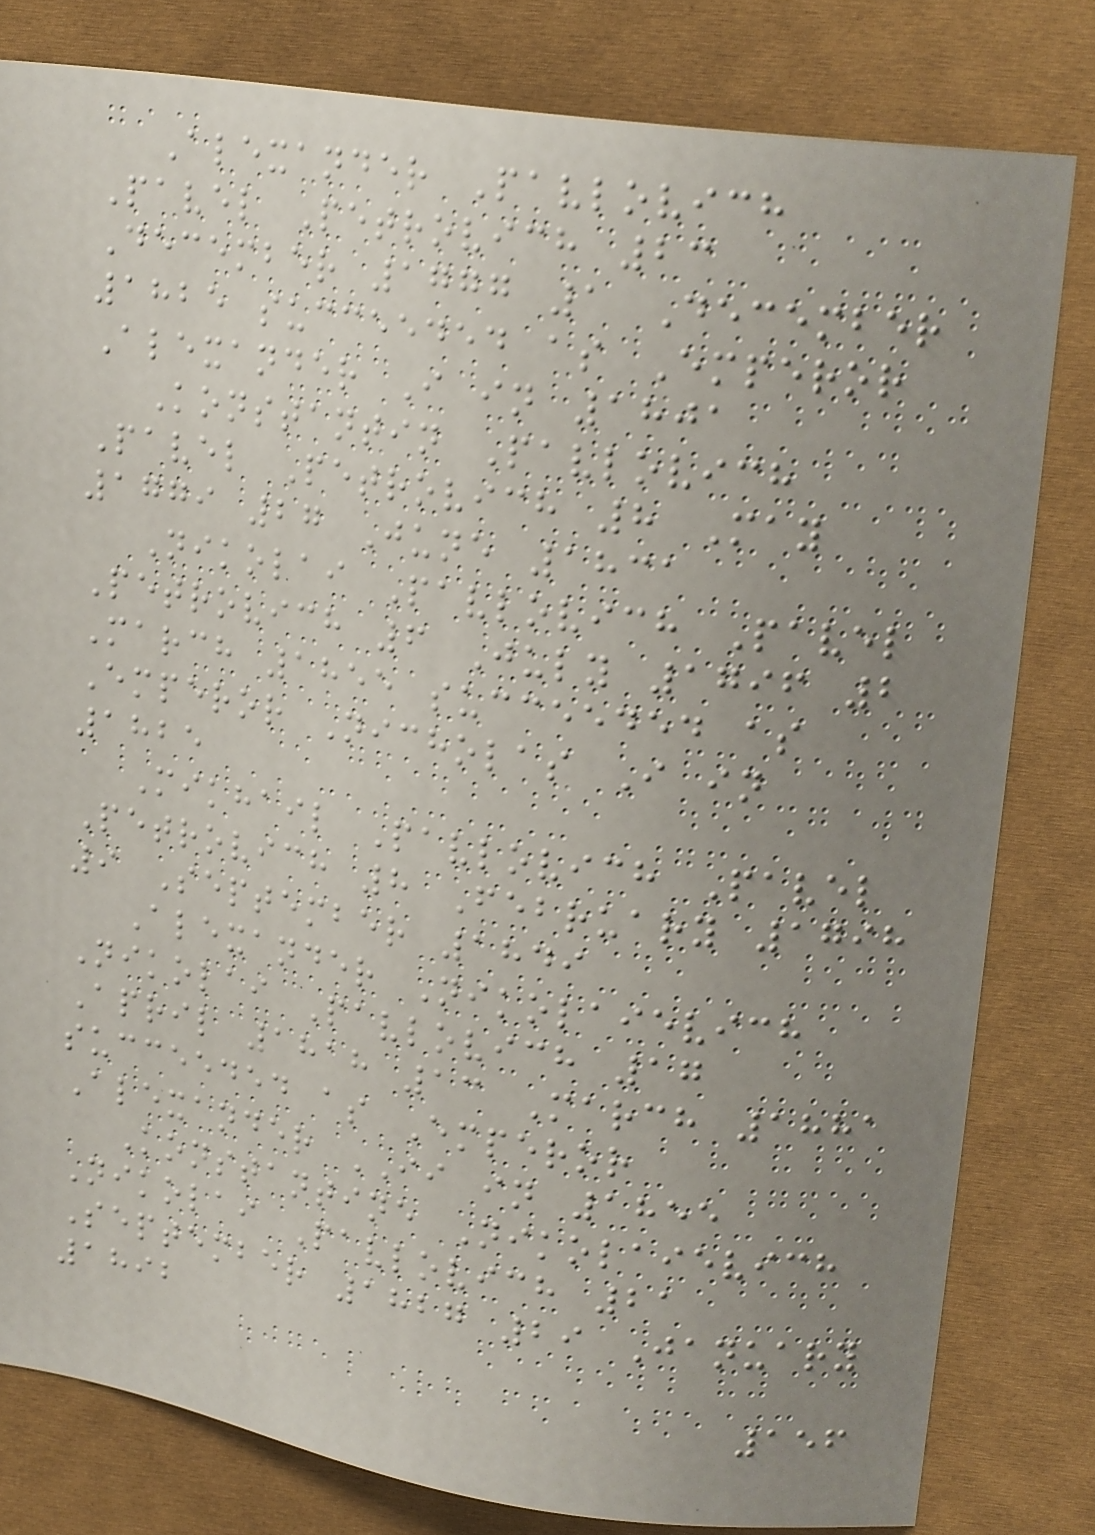Alexander Pavlovich
Pavel Petrovich 23
December 1777 1 December
1825 succeeded as Emperor
Alexander I in 1801
Konstantin Pavlovich
Pavel Petrovich 8 May
1779 27 June 1831
Nikolai Pavlovich Pavel
Petrovich 6 July 1796 2
March 1855 succeeded as
Emperor Nicholas I in
1825
Mikhail Pavlovich Pavel
Petrovich 8 February 1798
9 September 1849
Alexander Nikolaievich
Nikolai Pavlovich 17
April 1818 13 March 1881
succeeded as Emperor
Alexander II in 1855
Konstantine Nikolaievich
Nikolai Pavlovich 21
September 1827 29 January
1892
156
